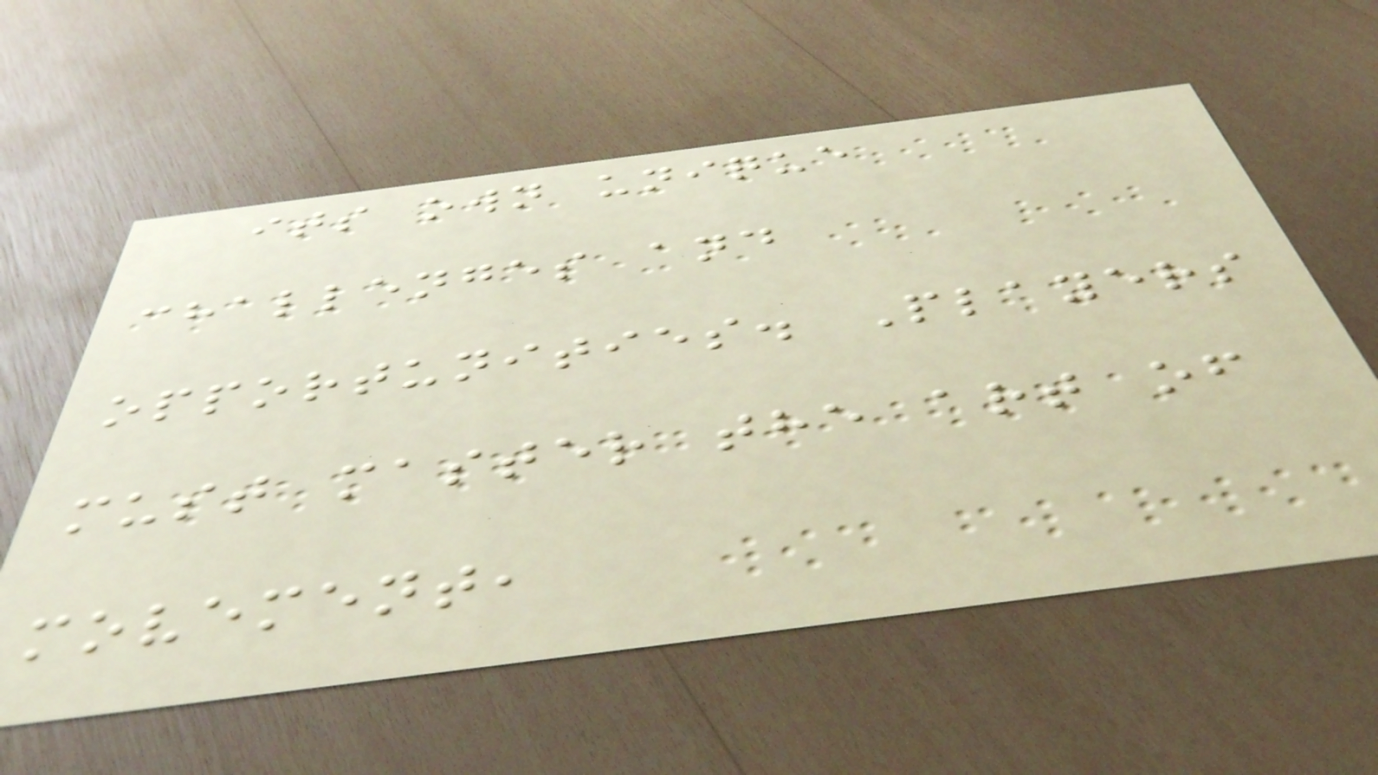its own unique
challenges and
opportunities. Players
must master the art of
movement,
